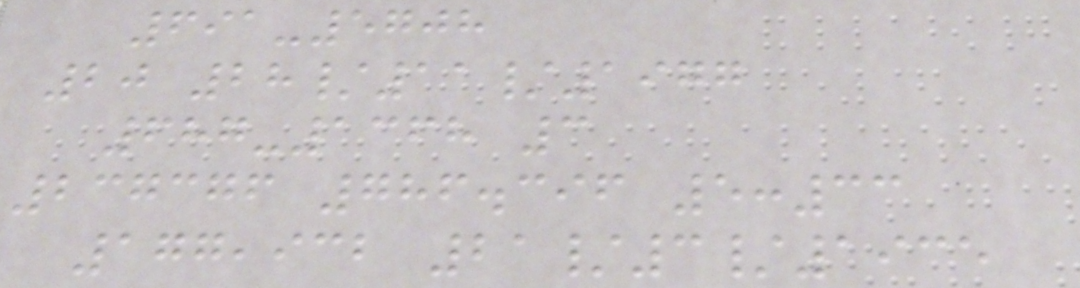691-5708
20 28/11/1977
687-1368 3
237376 786.396 5:33
177,932 21/3/1935
